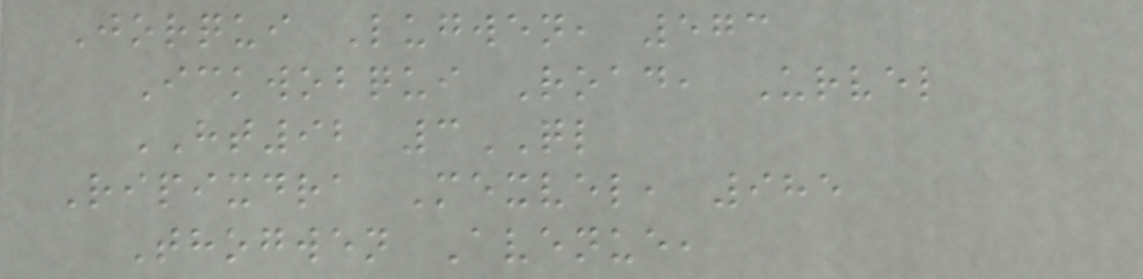Jorqui Lugwen, 573
Ickwobqui Road, Urvel
HT92 3QL
Ripixdra Mexvel, 985
Thogwen Avenue,
